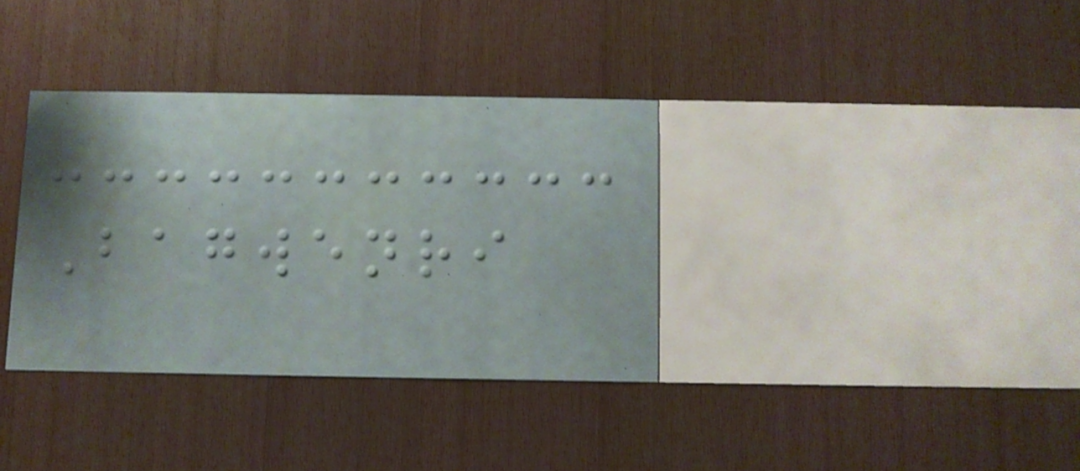Bagwenri
